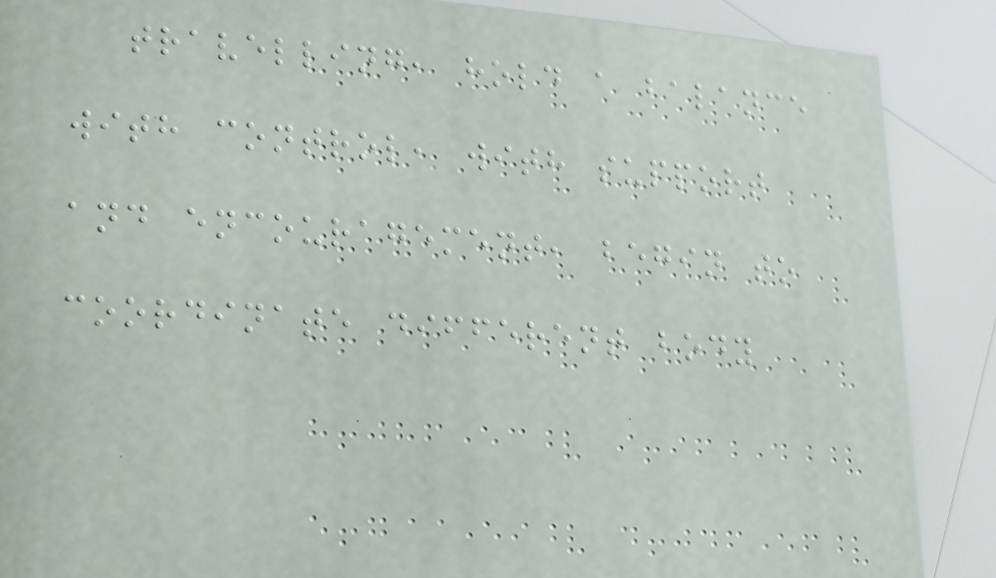travelling, hold a balance
with control, with support
and encouragement, begin to
coordinate different body
